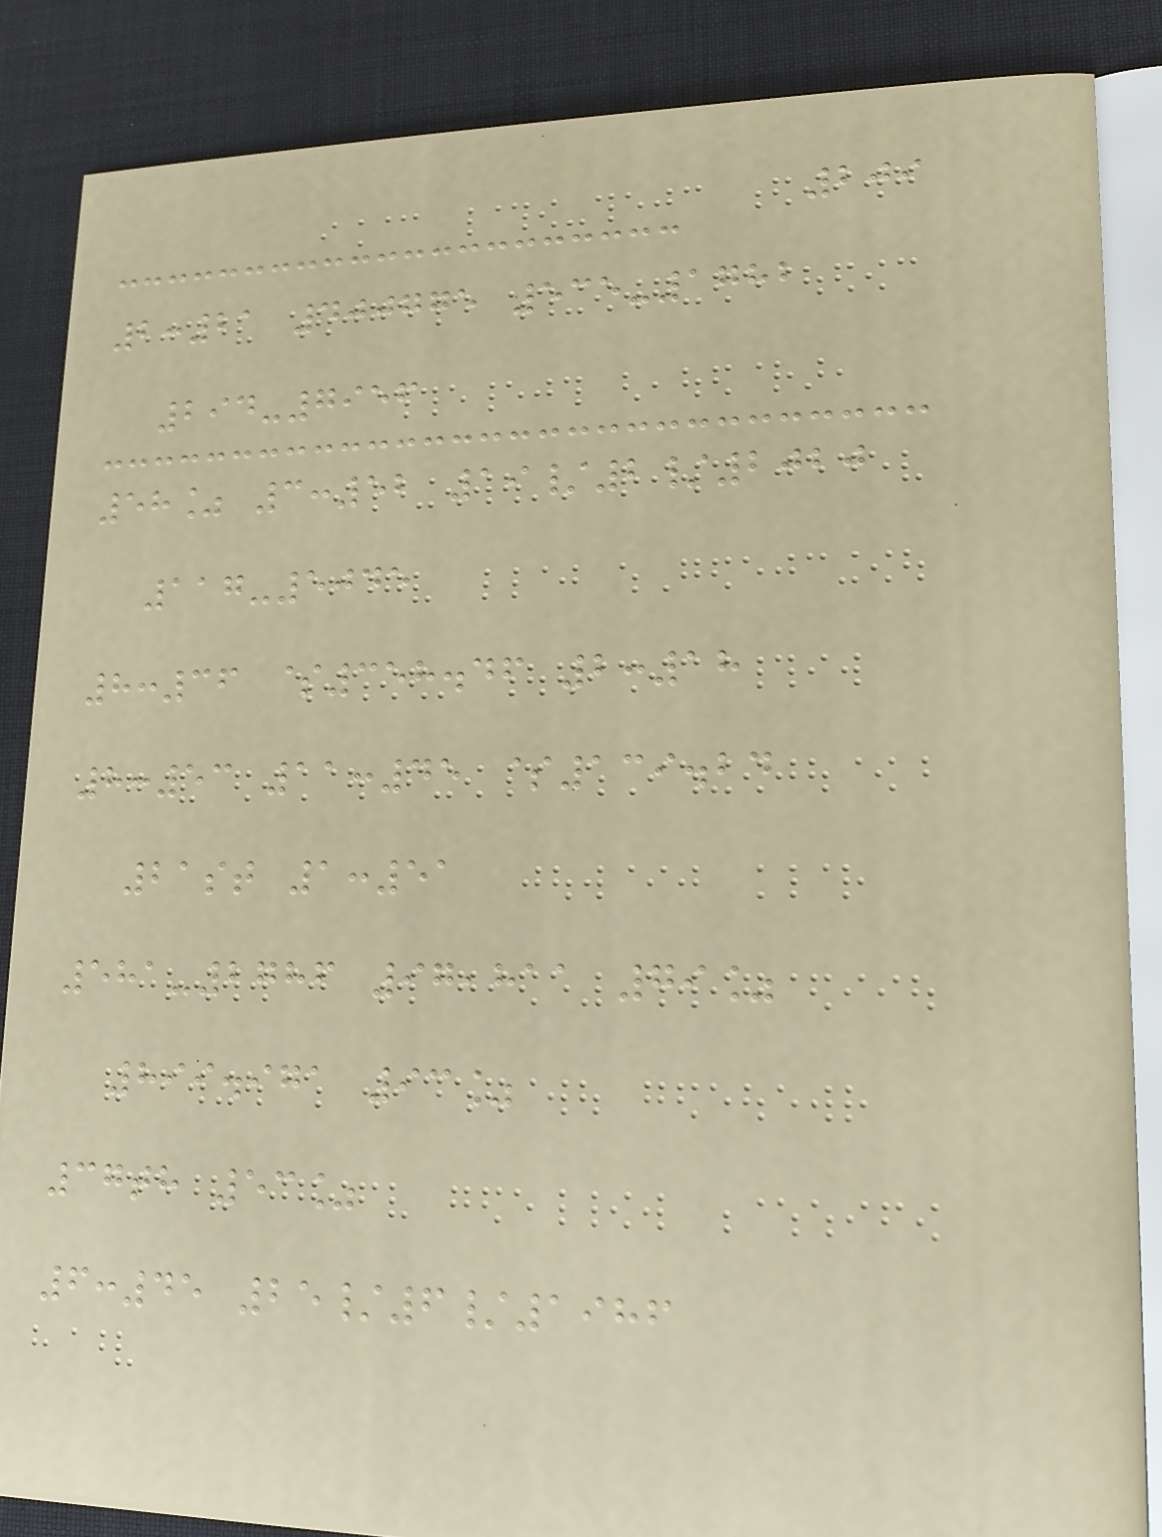209
2:21 400775 535-1782
294-7956
58% 3:52 19/2/2020
117-5045
8:36 $358.46 2:18
8:53 11:45 $139.24
21st 1:51
581-2786 97,811 79%
899.971 93%
37th 53%
6:45 25/6/1986
